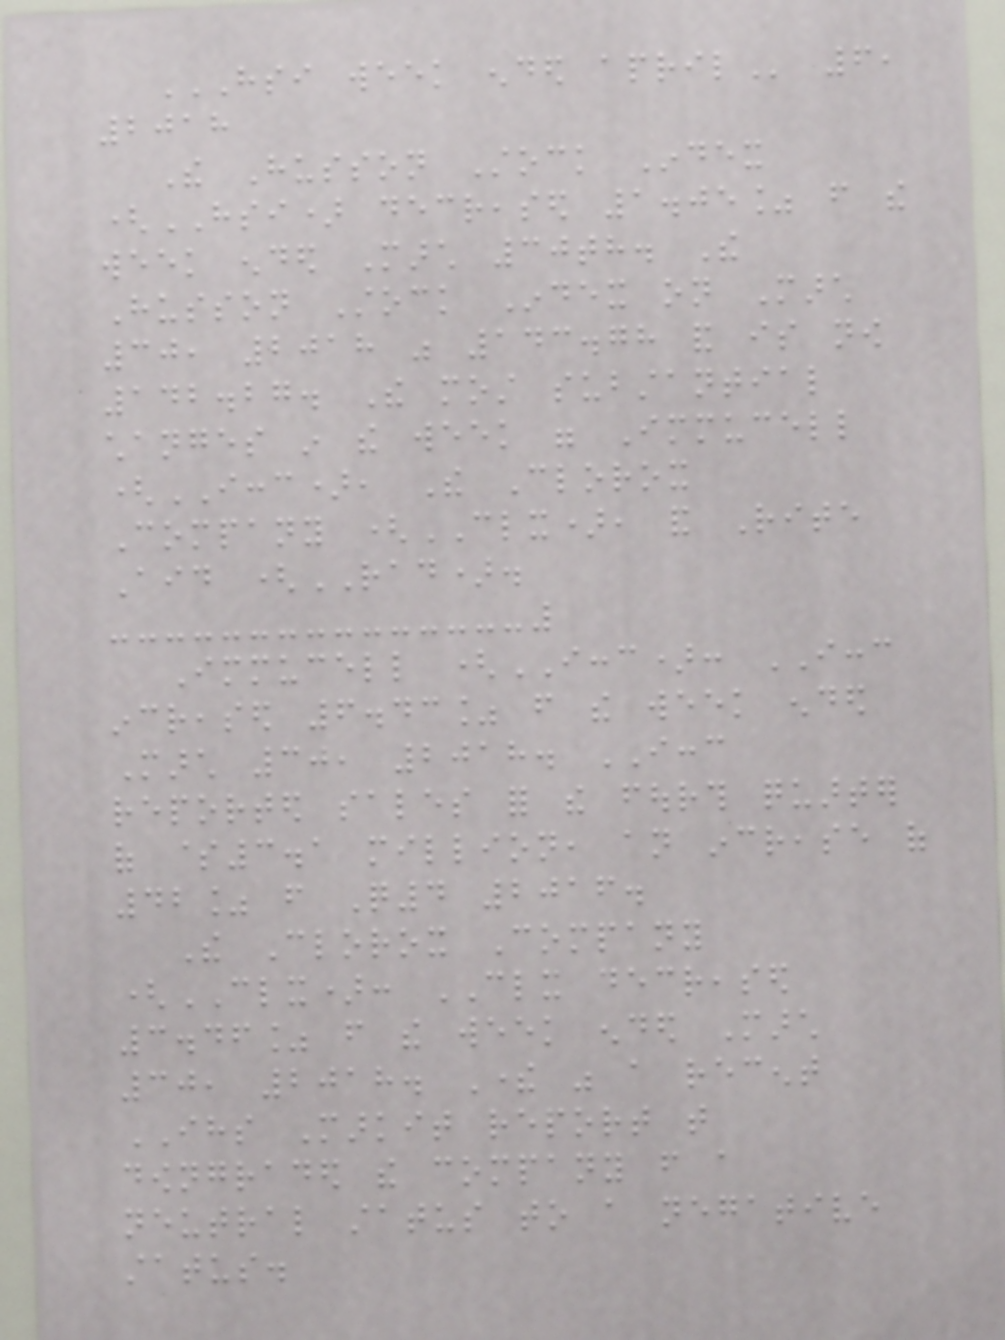HSI WEEK ENDED APRIL 6,
2018
The Husson Stock Index
(HSI) decreased 1.05% from the
week ended March 30th. The
Husson Stock Index on March
30, 2018 was 143.78 and is now
142.27. The most substantial
changes in the week were Immucell
(ICCC), The Clorox
Company (CLX), and Rite
Aid (RAD).
Immucell (ICCC): ICCC
increased 6.43% from the week ended
March 30, 2018. ICCC
reported sales for the fourth quarter
of $3.1 million, an increase of
42% from Q4 2016.
The Clorox Company
(CLX): CLX decreased
3.46% from the week ended March
30, 2018. There was a recent
IHS Markit report that
downgraded the company from a
neutral status to a negative
status.
